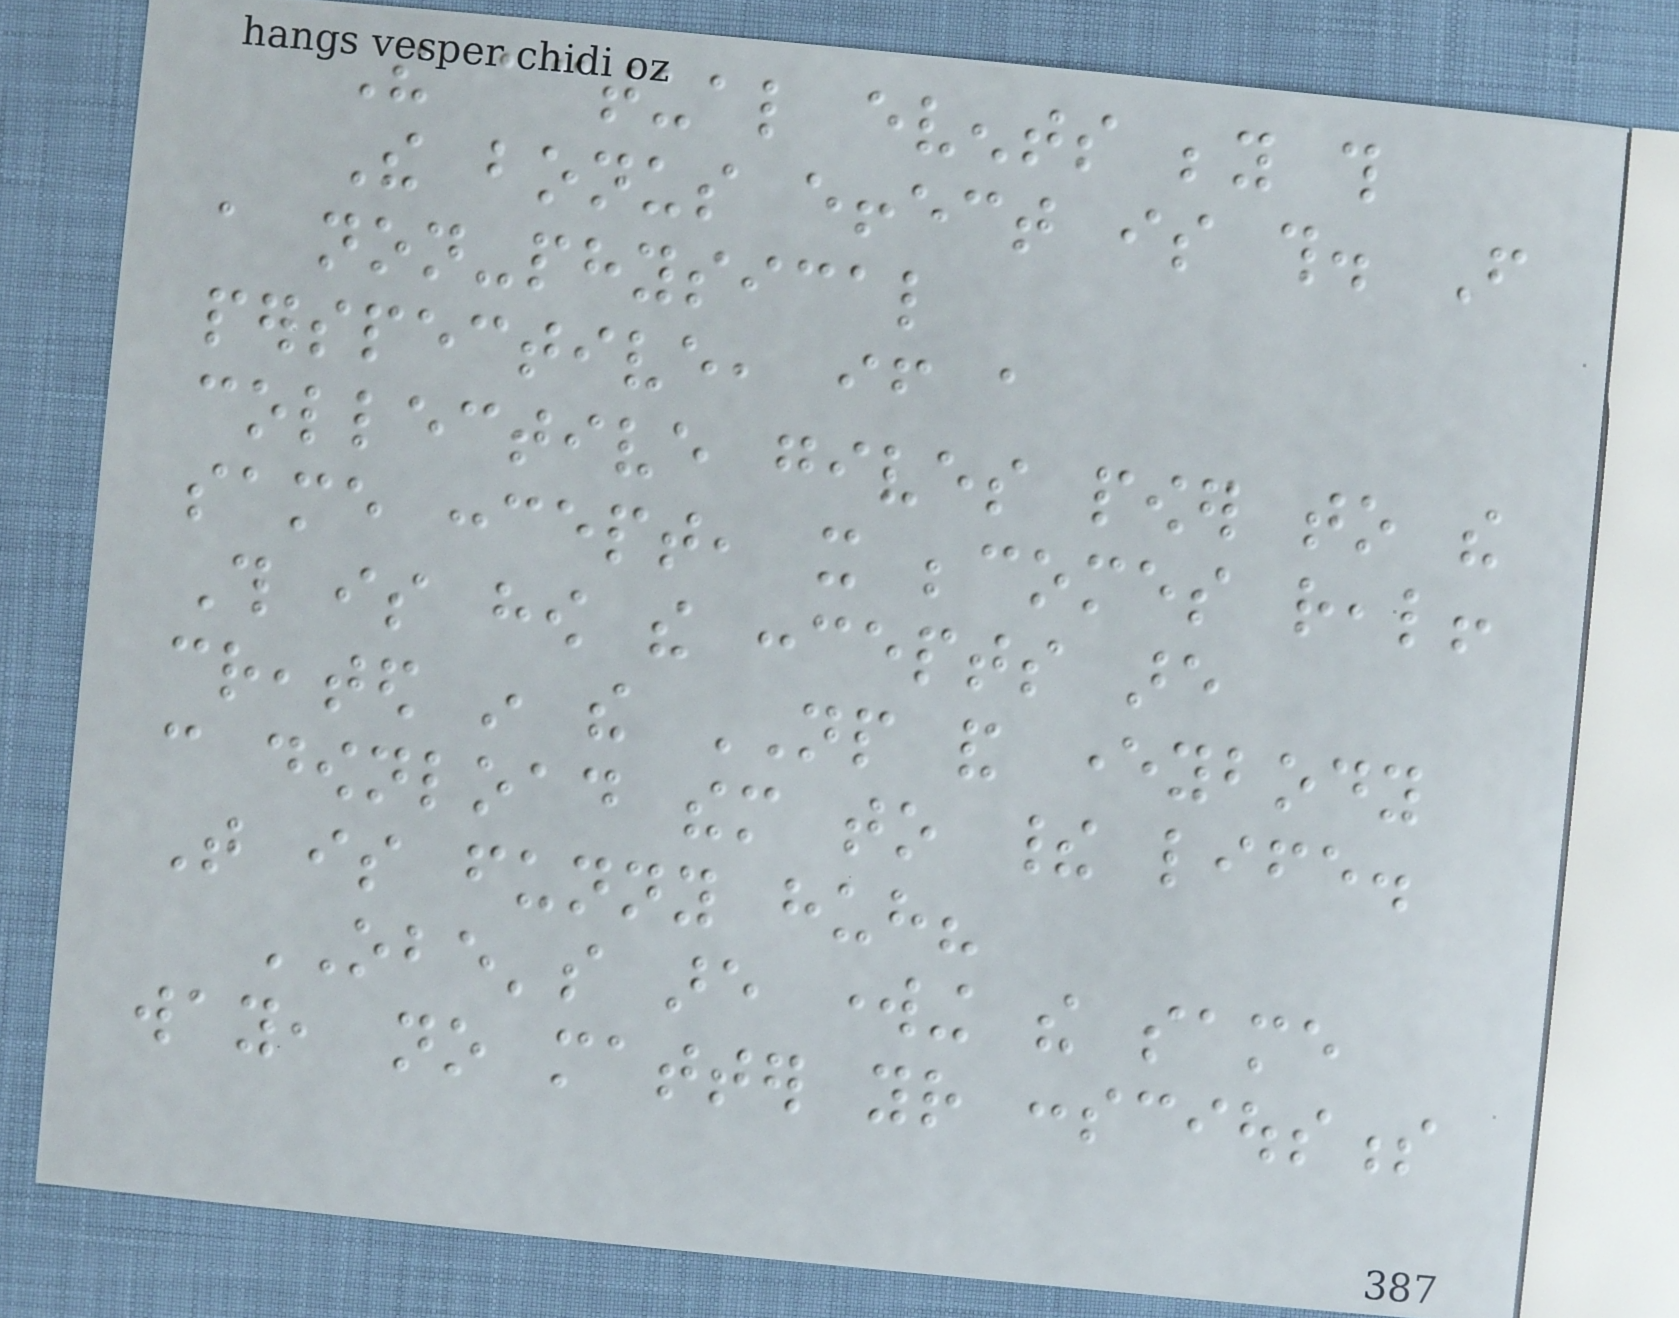The actual events beyond this
The bonus effect is this. From
a non-physical
perspective, if a
collective gives power to the
same concept, it becomes real!
This is how the concepts are
created in the NP and everybody
can download them to their life.
That is funny huh?
OBE's are working the same
way, no matter your consciousness
